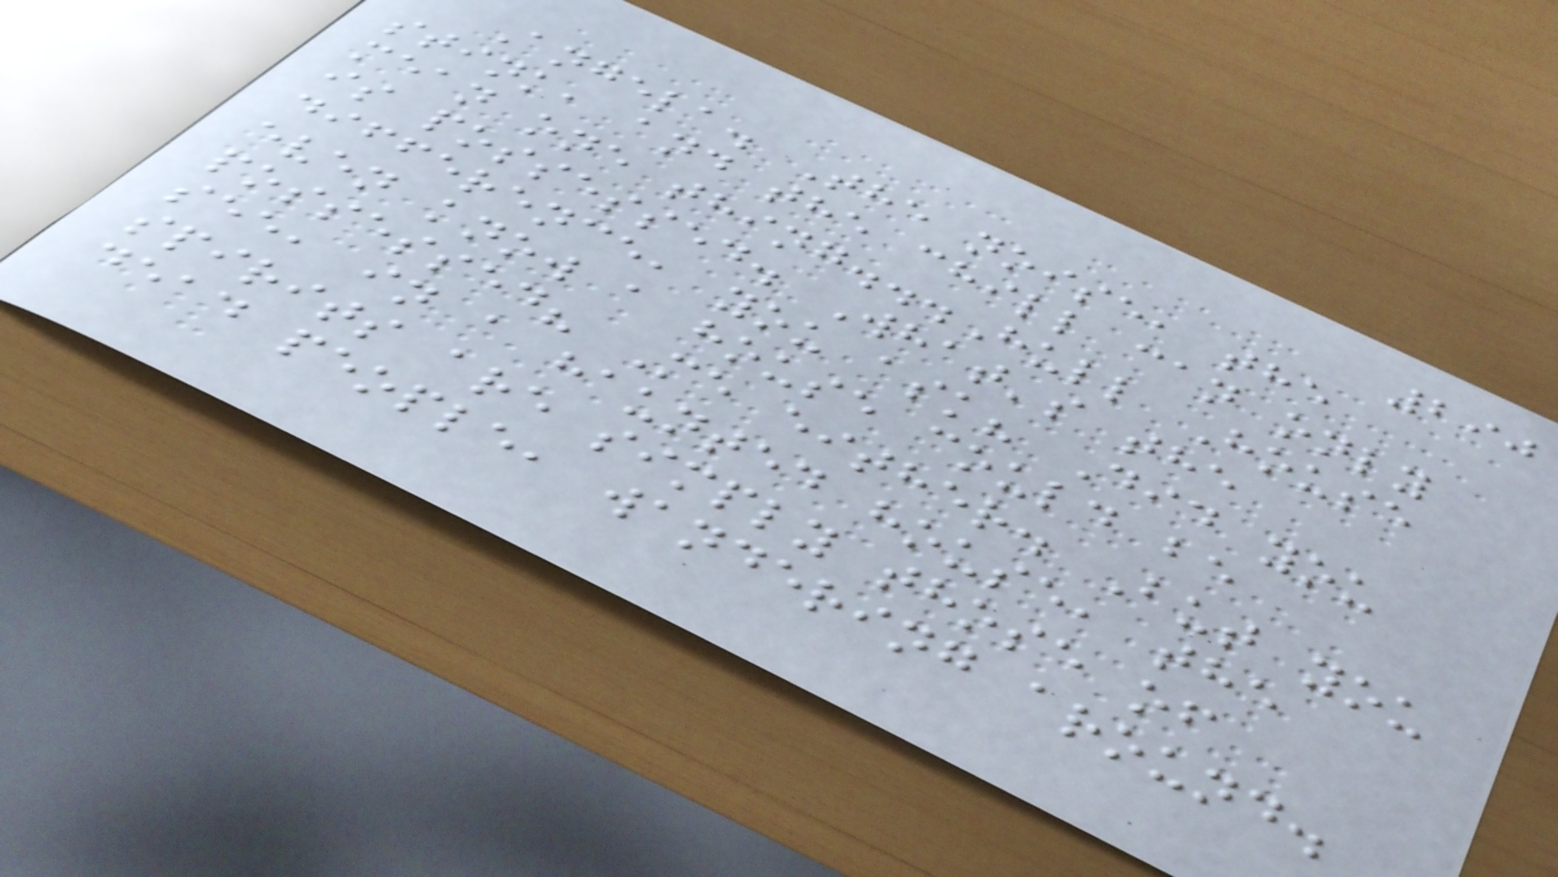290
Angela. The noise, the
stink, and the chill can only
mean one thing...Hull House
is possessed. What's the
difference, you ask? Did you
even know a house could be
possessed? Me either. But you
see, in a haunted house, the
spirits are simply those of
dead people, wandering around.
